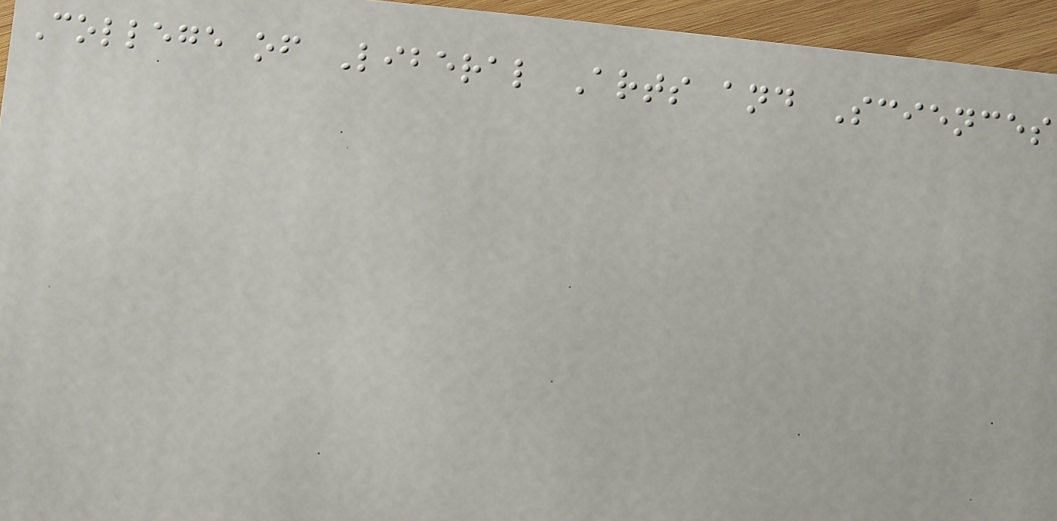College of Liberal Arts and Sciences
